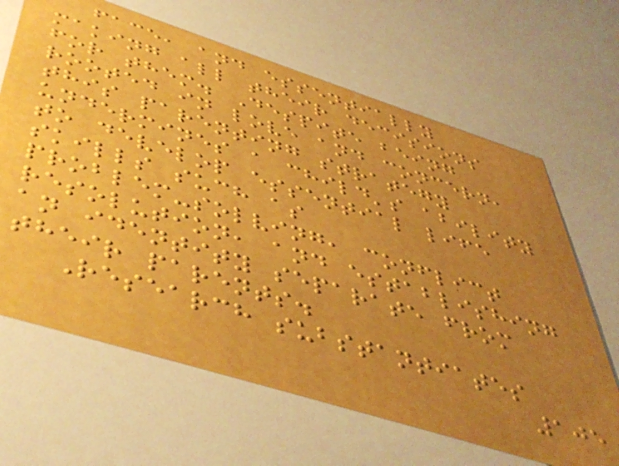face, and essentially
making all their decisions
for them. Despite being
rooted in love and concern,
this parenting strategy
undermines a child's ability
to develop essential life
skills such as
problem-solving, conflict
resolution, and establishing
an identity separate from
their parents.
Research substantiates
105
